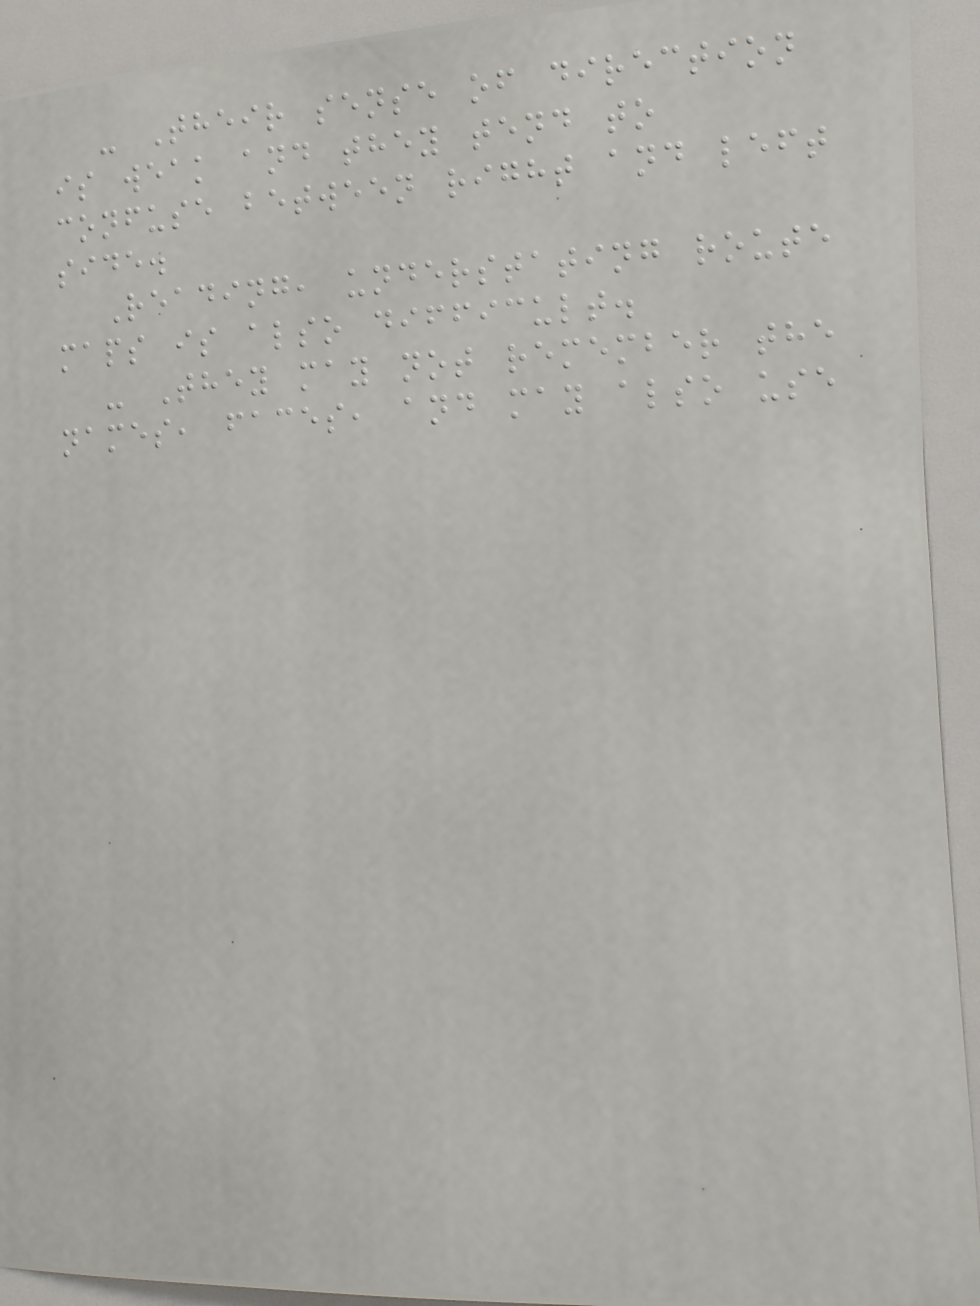- Their sense of direction
is weak and they tend to
confuse between right and left
side.
Reading, understating route
maps is also difficult.
- They may not remember the
names, faces, and may also use
